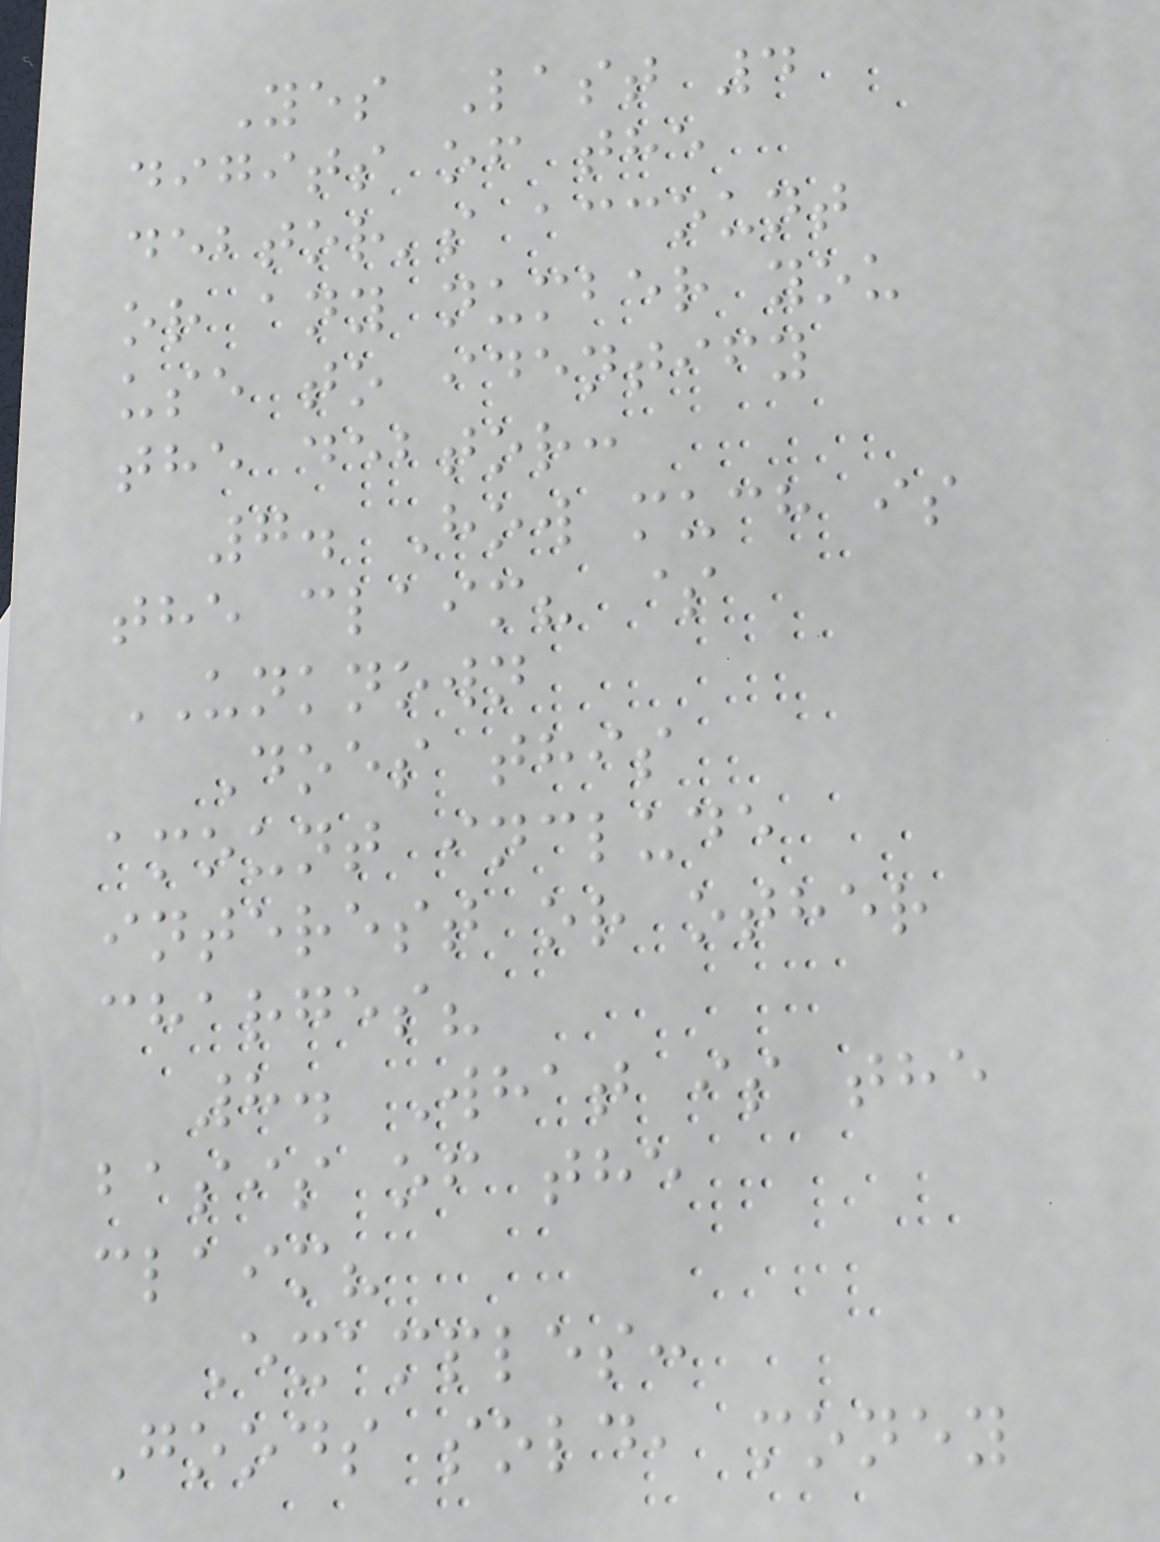Yes Last 4
digits of the
debtor's account
or any number you
use to identify
the debtor:
7. How much is
the claim? $
UNKNOWN
Does this
amount include
interest or other
charges?
8. What is the
basis of the
claim?
Examples:
Goods sold, money
